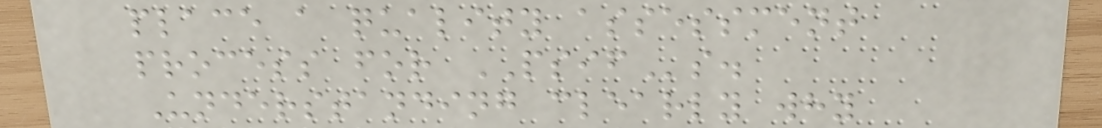place a quality assessment
process for PSIFs.
Understanding clearly why
